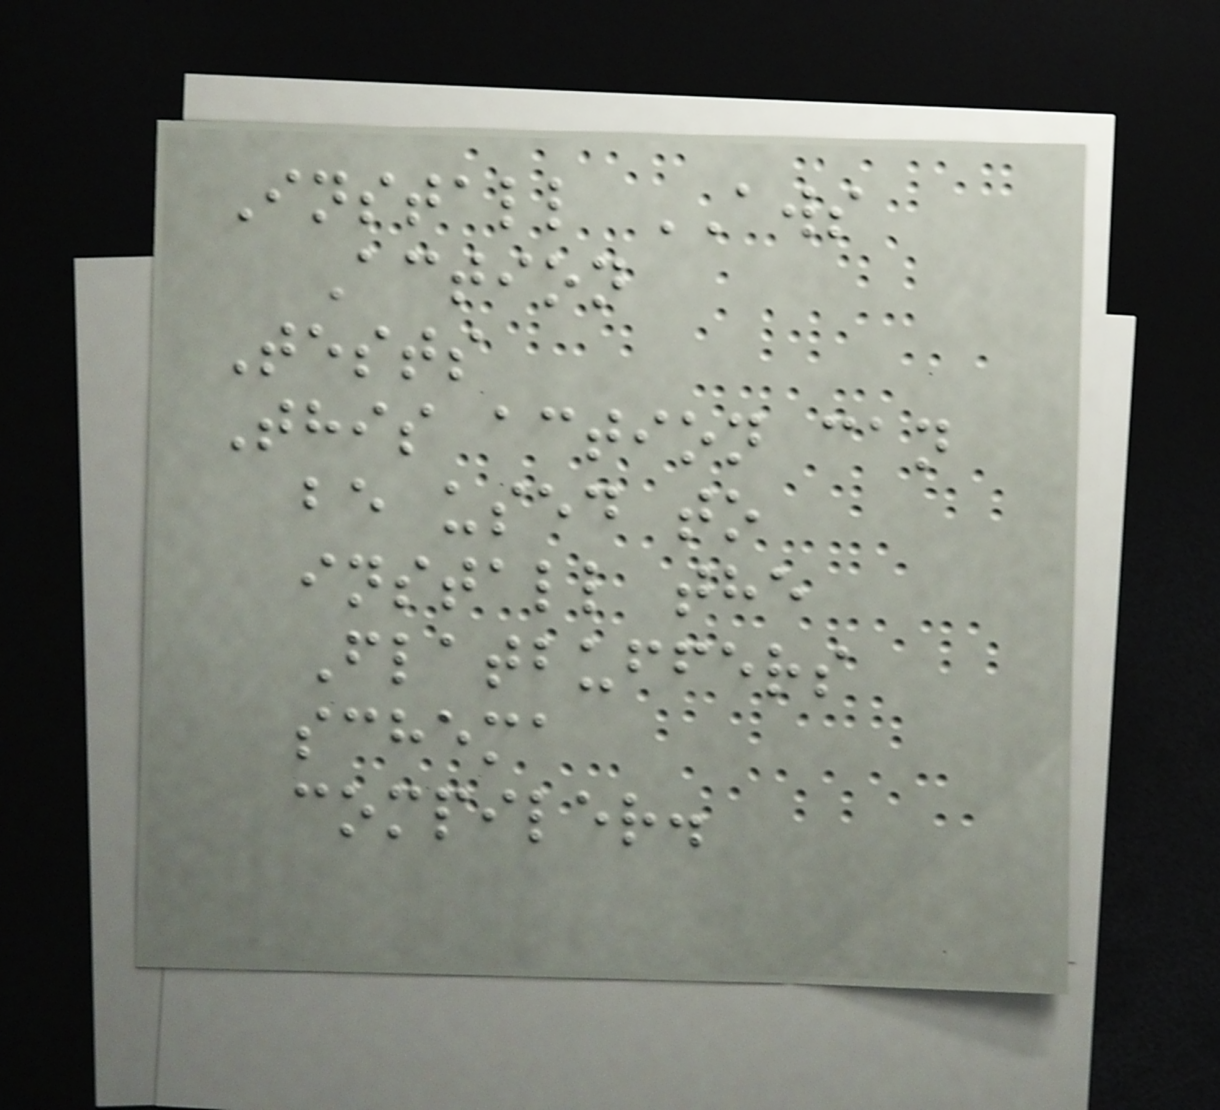Install AWS
Action
Tests
This action can
be used to
install the
Flatbuffers
schema
compiler.
